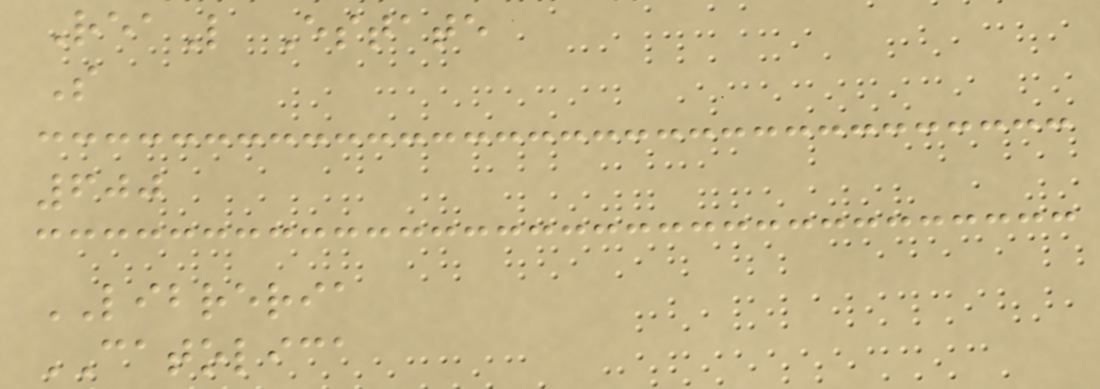ReaL Estate
S
600
LIBRERIA
CATOLICA
